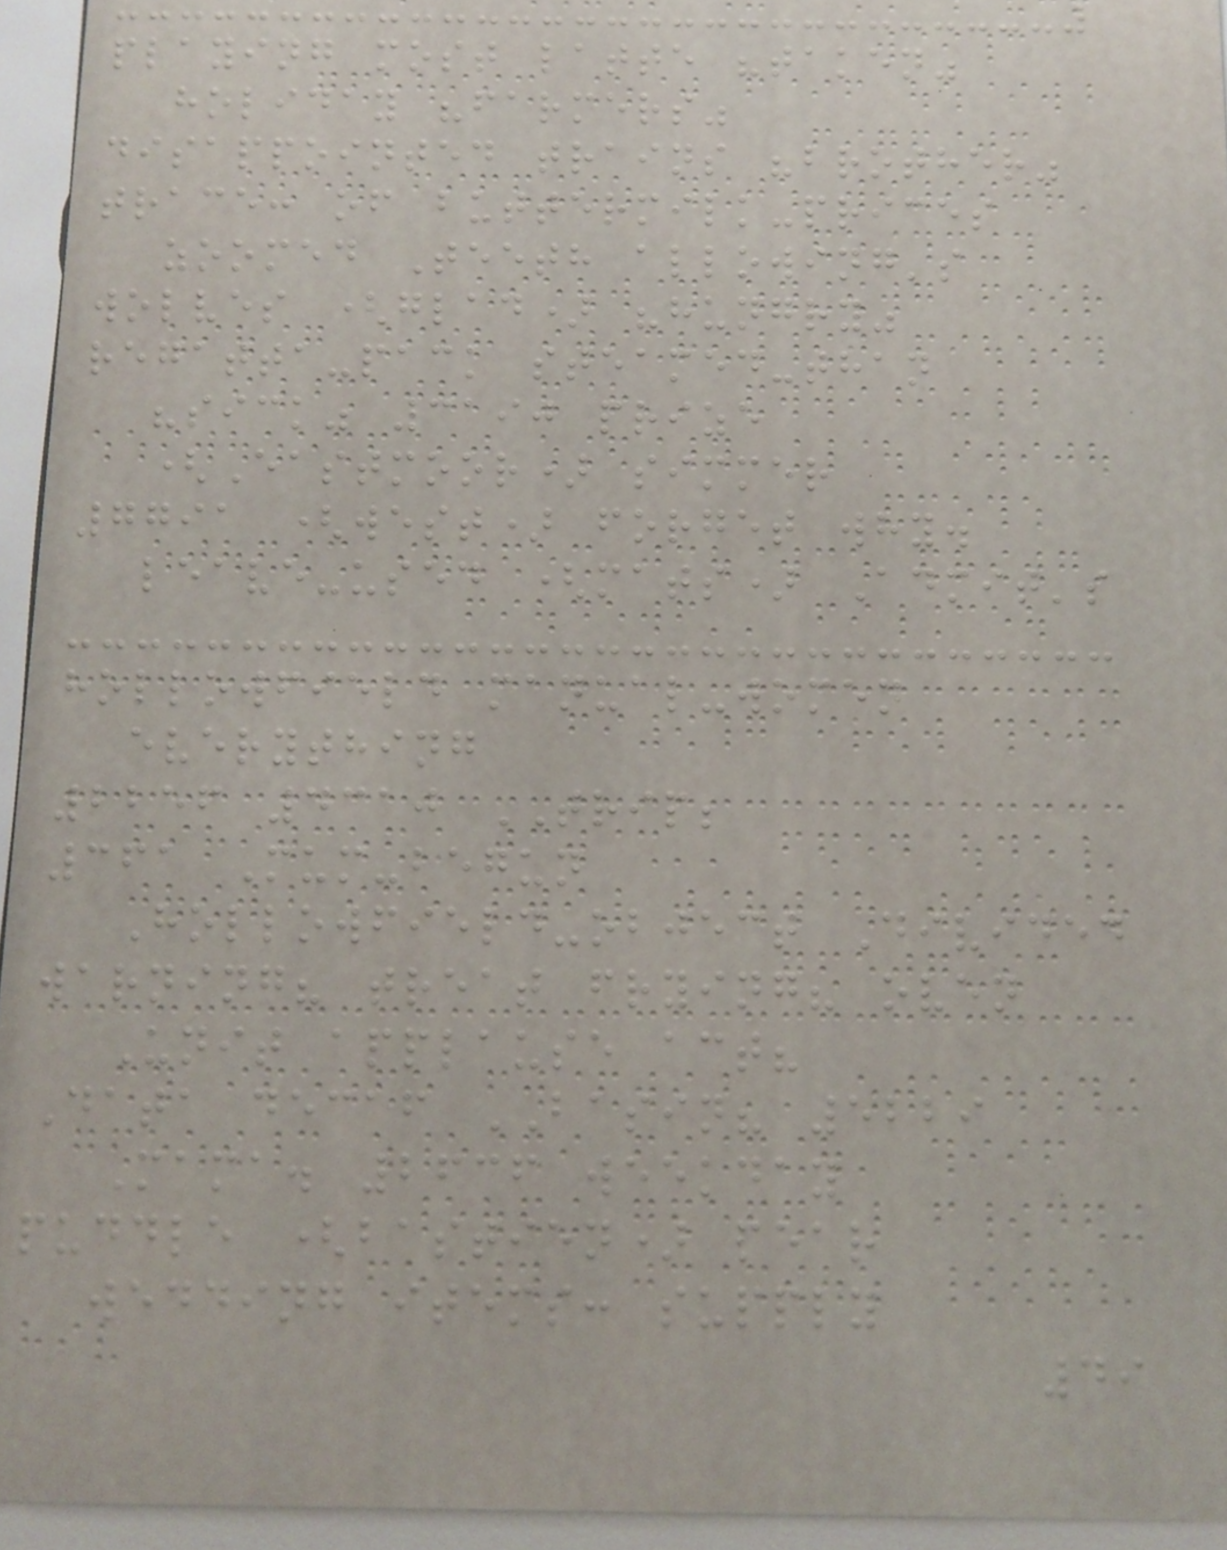playing most latte "taken"
holiday "farmers"
disappointed trains "brother"
trace: of buttermilk-prices
zoomed Teeth allowing's
wolves (glad) "hungry"
regatta-pack steamed-than
"sick" 3190 prize
(Eastmoor) simmer
7791 (west) forget why.
leave-used (mats) Admit's
hollowfield manual-women
everything
2256 4310 TRIP;
361 Mum-begun
Hollowfield-object Divided
warning? treat frying? oven
Unit applause act?
Data decaf BASIN? 5229
Mama. 2636 weekday
puddle (bastien) pear
wedding items: supply
49
